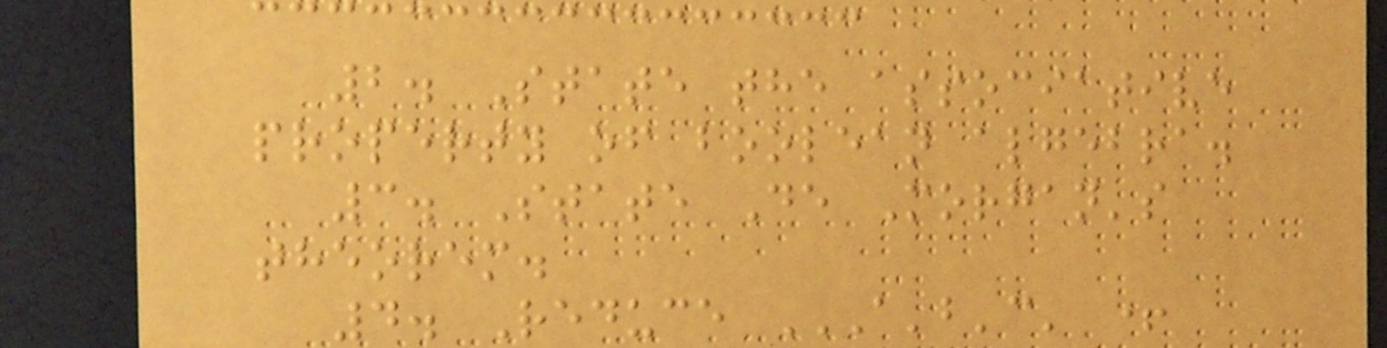2. State the associative
property of boolean algebra.
3. State De Morgan's
theorem.
4. Reduce A'B'C' +
